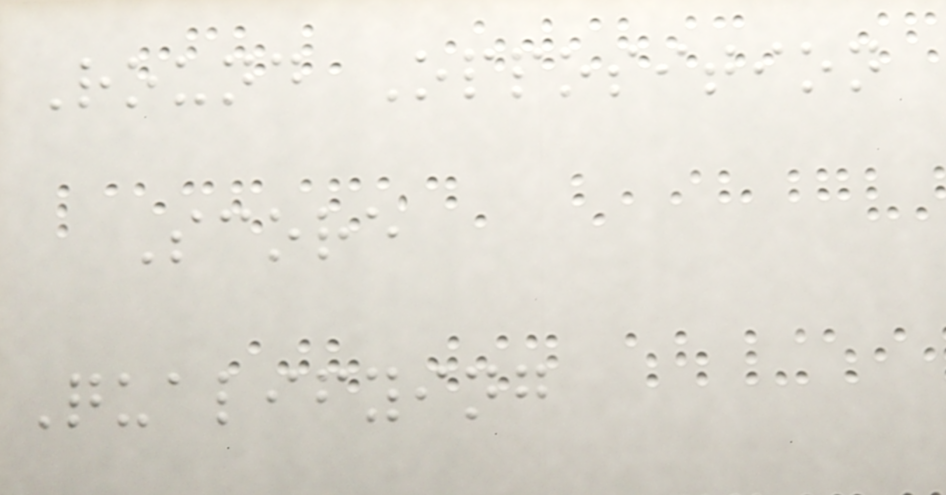Round Opposition
Score
Qualifying
